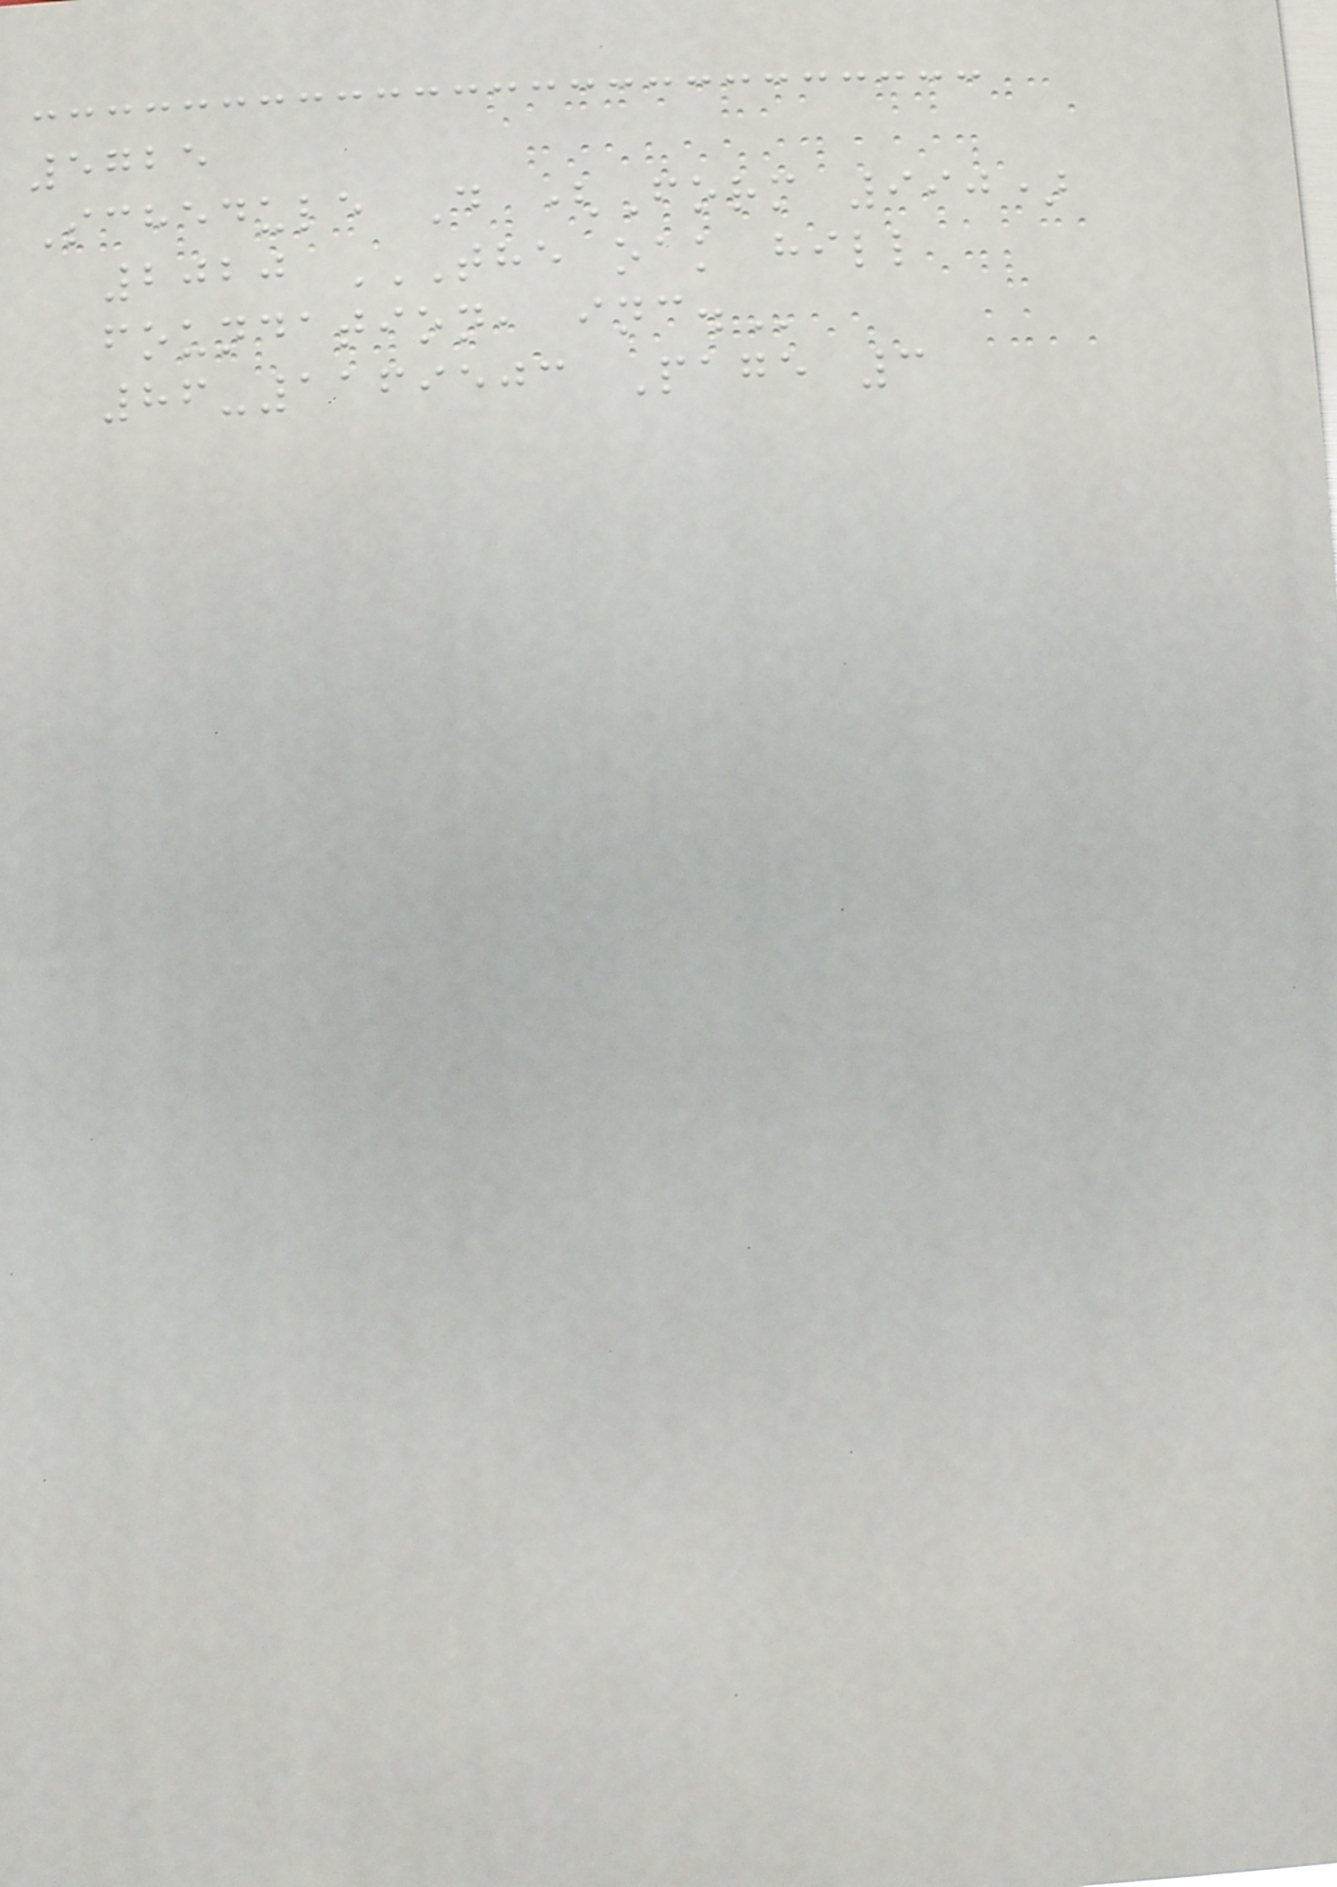5725
Schedule D (Form 990)
2020 THE OAK HILL
FOUNDATION, INC.
86-1169503 Page 3
